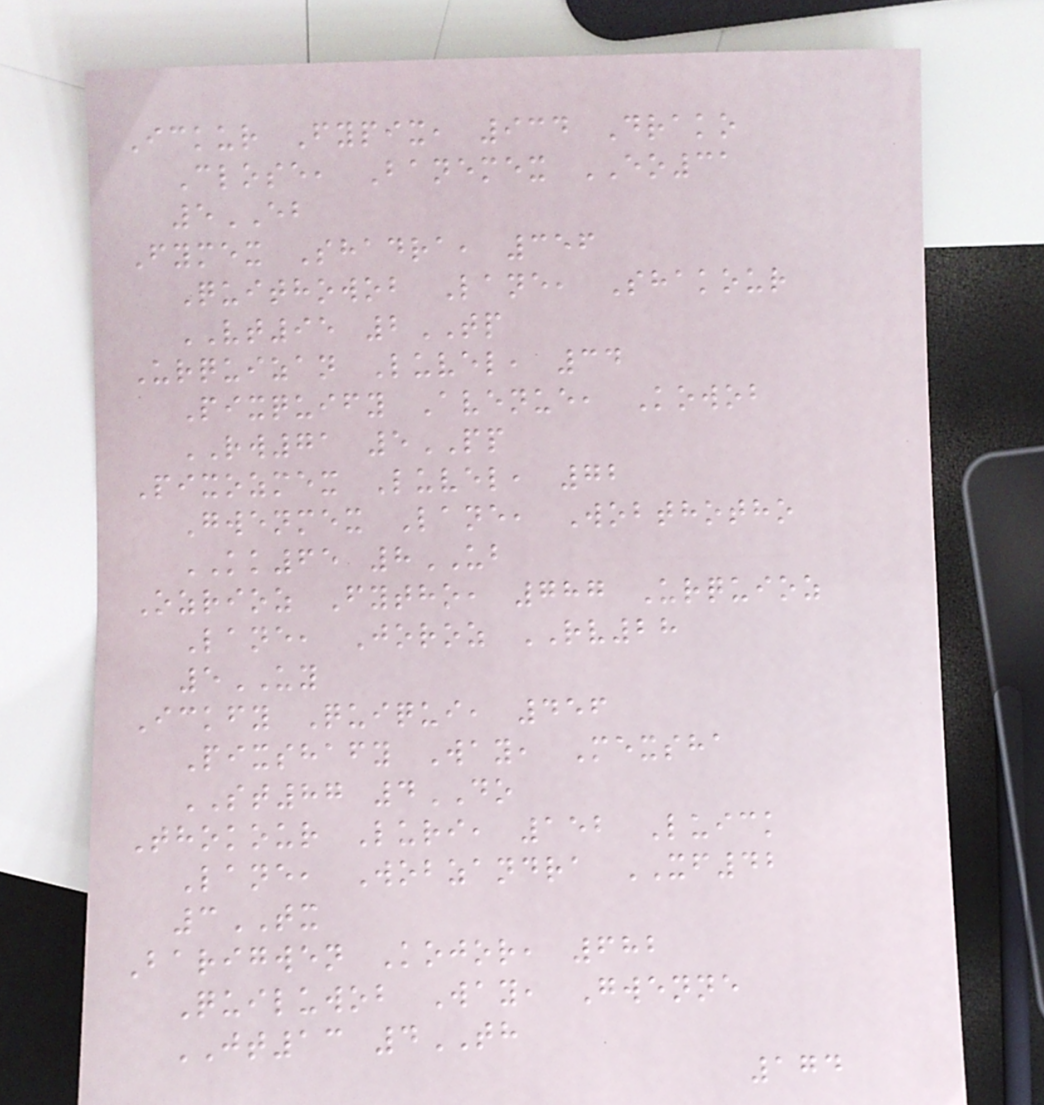Ickur Fypix, 934 Drako
Close, Banemex EO31
5EB
Fymex Shadra, 356
Quithowob Lane, Shakour
VT95 2TP
Urquizan Luvel, 34
Pixquify Avenue, Kowob
RW71 5PP
Pixozmex Luvel, 72
Gwenmex Lane, Wobthotho
KK65 8UB
Ozrioz Fytho, 787 Urquioz
Lane, Joroz RV28
5UY
Ickfy Quiqui, 456
Pixshafy Way, Mexsha
ST87 4DO
Thokour Luri, 152 Luick
Lane, Wobzandra XF42
3TX
Barigwen Kojor, 682
Quiluwob Way, Gwenne
JT13 4TH
174
